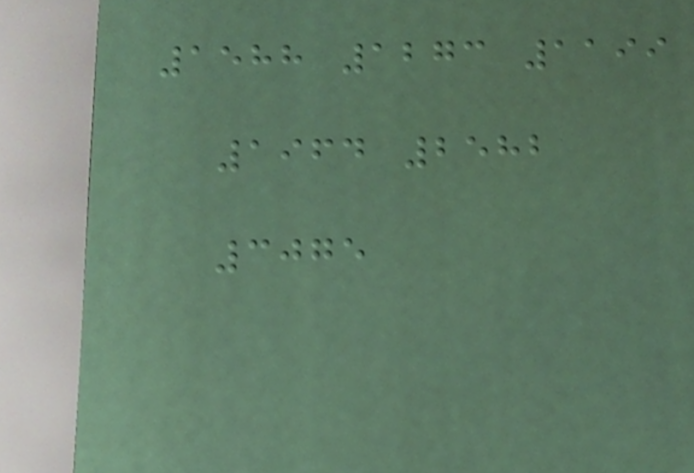1588 1273 1199
1964 2582
3075
